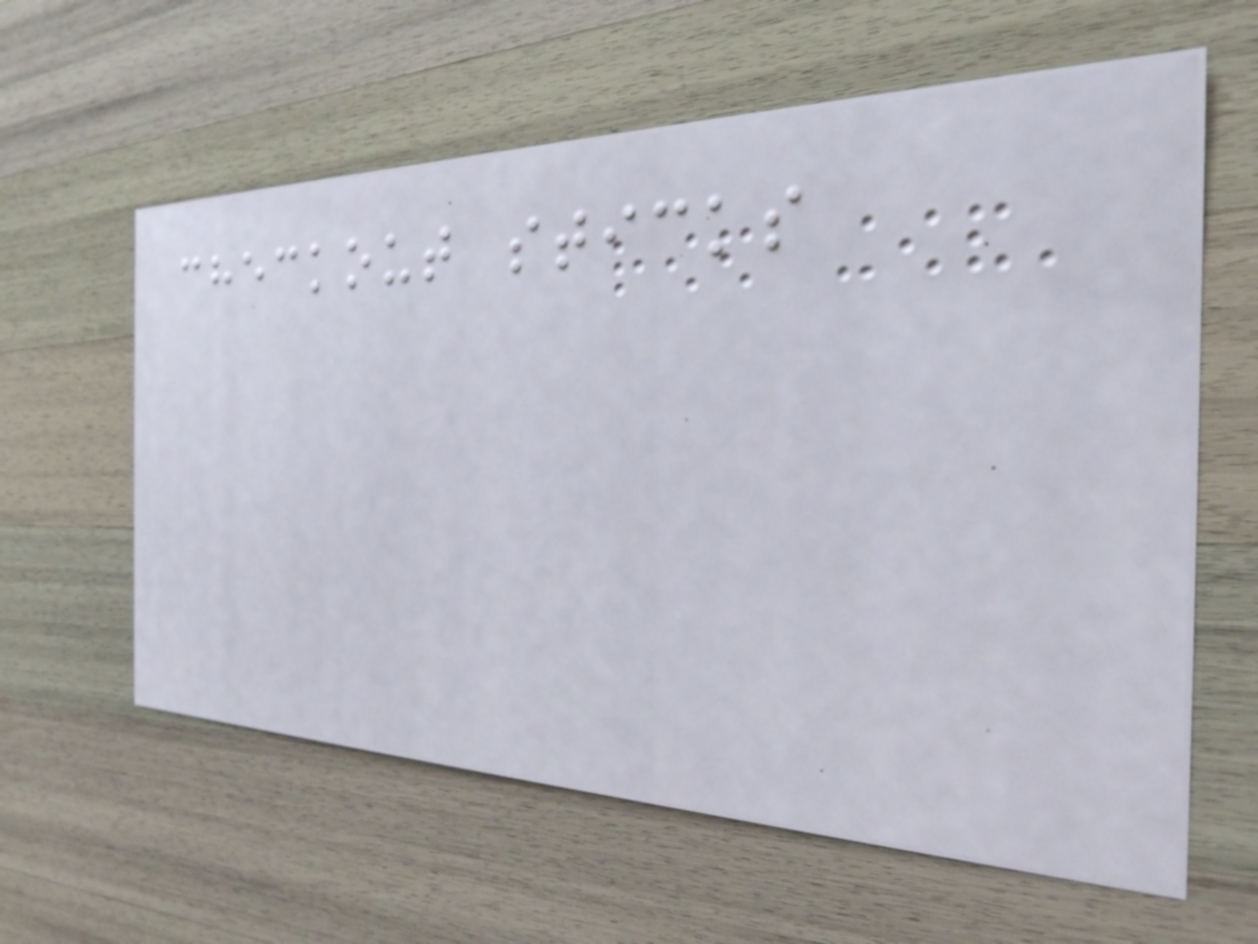checkout sticks
